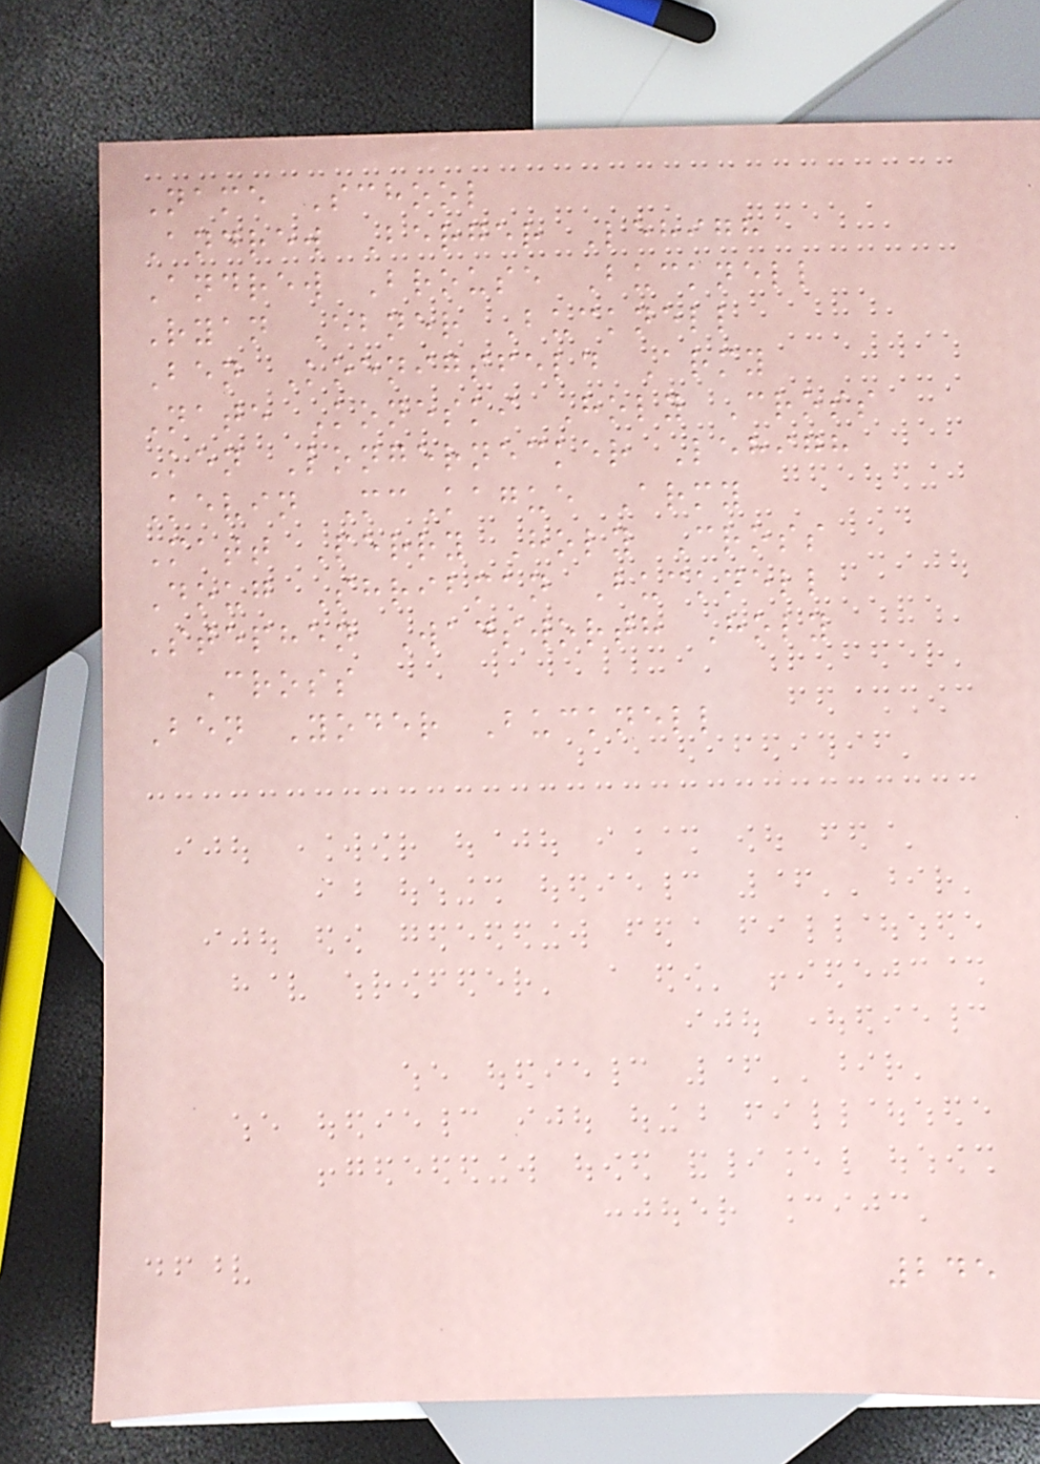Name School
Andrew Berger Lehigh
Andrew Brouse Bucknell
Ryan Ebner Bucknell
Ben Koenigsfeld Army
Nate Koneski Holy Cross
Ken Longernecker Lehigh
Kevin McKague Army
Matt Perry Holy Cross
Doug Shribman Bucknell
Stephen Wadsworth Holy
Cross
Ben Yoder Bucknell
245
